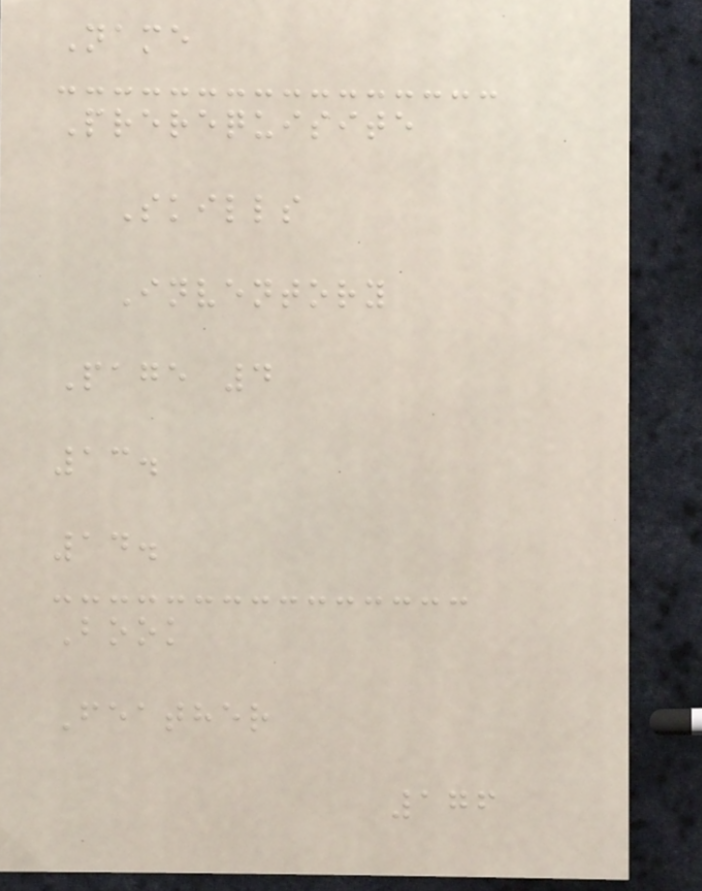Name
Prerequisite
Skills
Inventory
Page 4
13.
14.
Book
Feather
176
